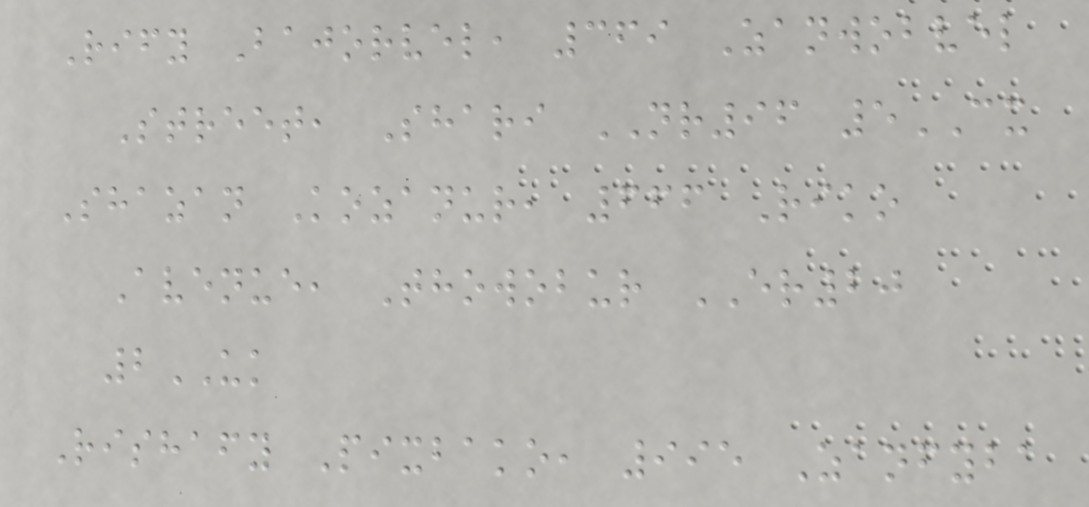Rify Bajorvel, 369 Zanwobvel
Street, Shari NR96 5CX
Shazan Kozanur, 666 Riko
Avenue, Thowobur ER20
2UK
Rishafy Pixbako, 995 Zanfyba
